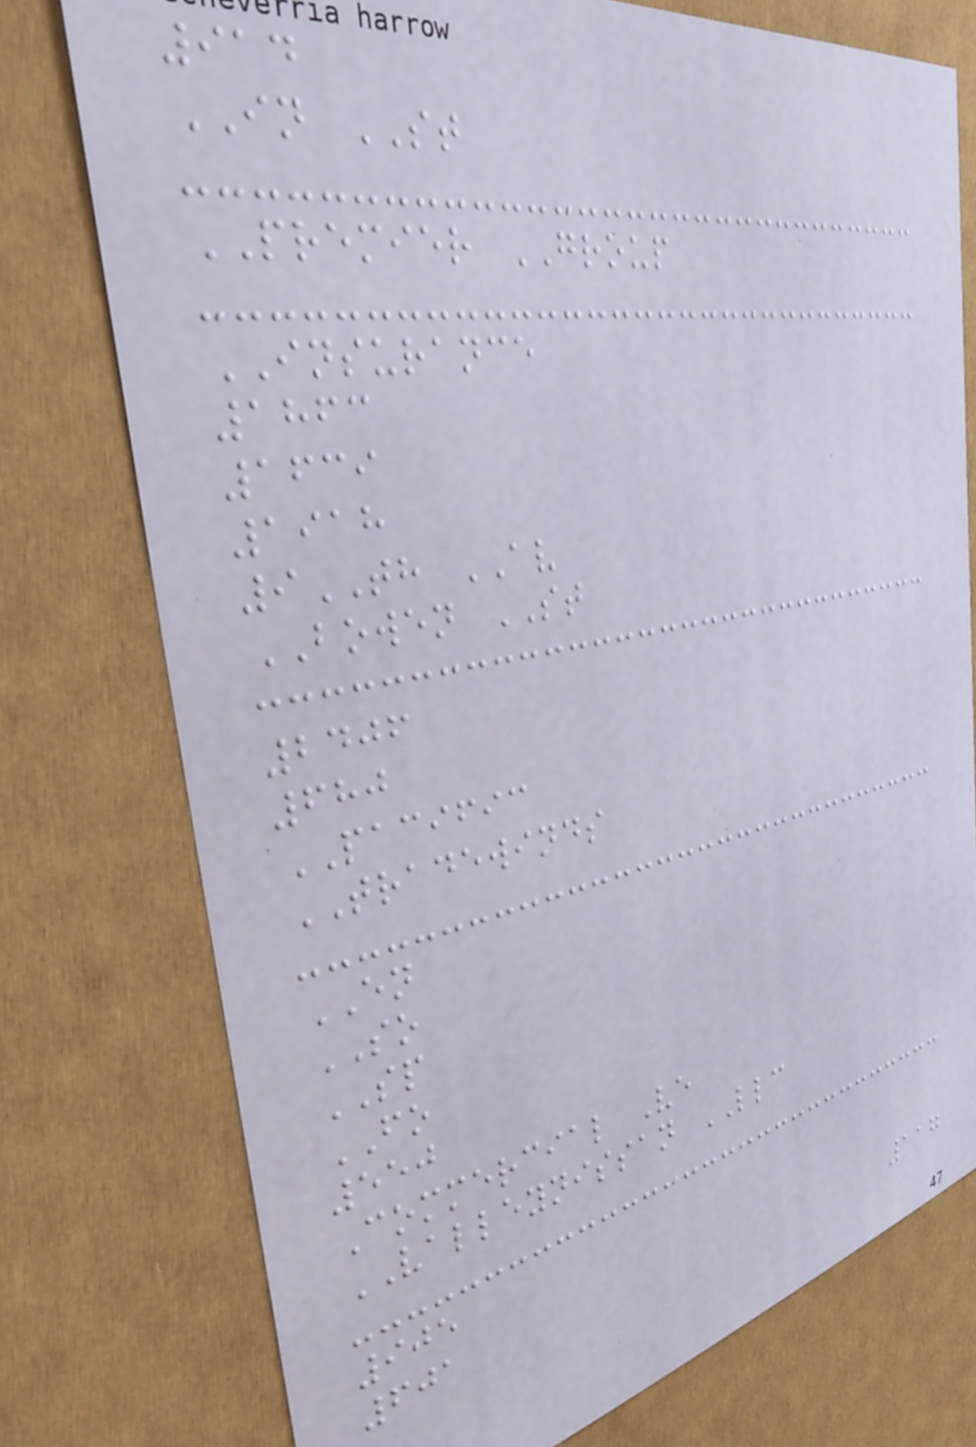914
IN ST
PREMIER GROUP
INSURANCE
1863
1639
1918
9TH AV
BOWEN ST
2406
680
PACIFIC
TRADEWINDS
EN
SO
SP
FO
550
Commercial Ve
VALLEYNISSAN LLC
905
601
117
